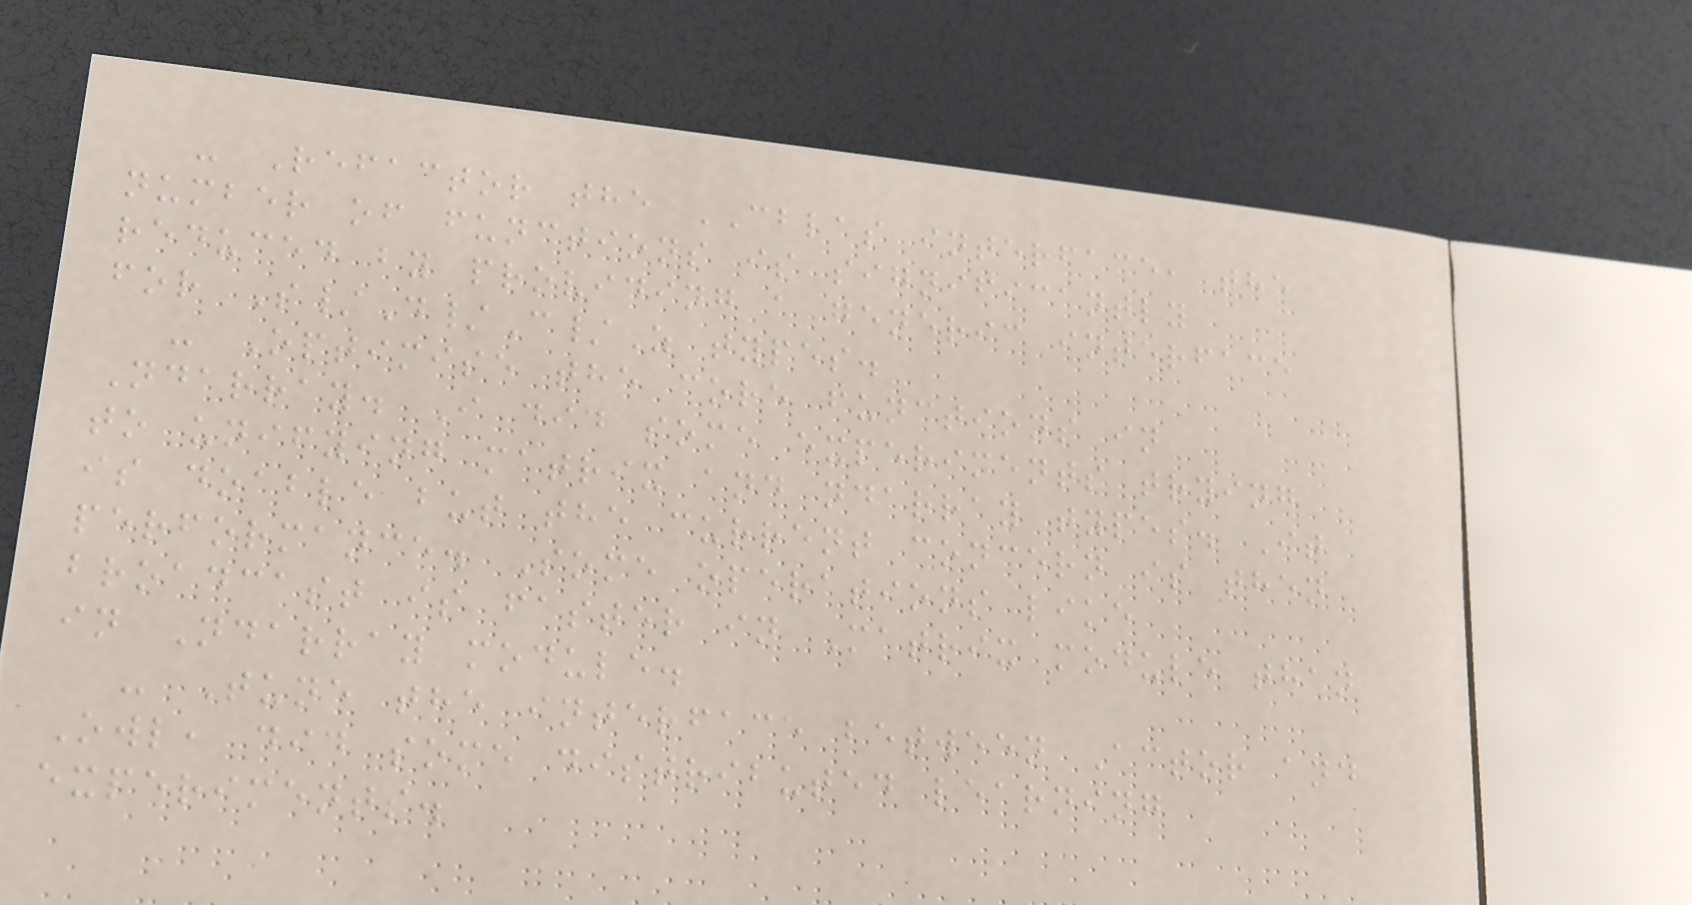- Refactor the CBLAS interface, the
number of functions is significantly
reduced by providing a generic interface
for S/D/C/Z types.
- Optimise the core functions in
Ndarray. I did some experiments trying
to unifying matrix and ndarray types. It
is doable but the current concern is then
performance. Some operations like
broadcast is faster in Matrix module than
in Ndarray module.
- Tune the interface between Actor and
Owl, did some distributed learning
experiments.
